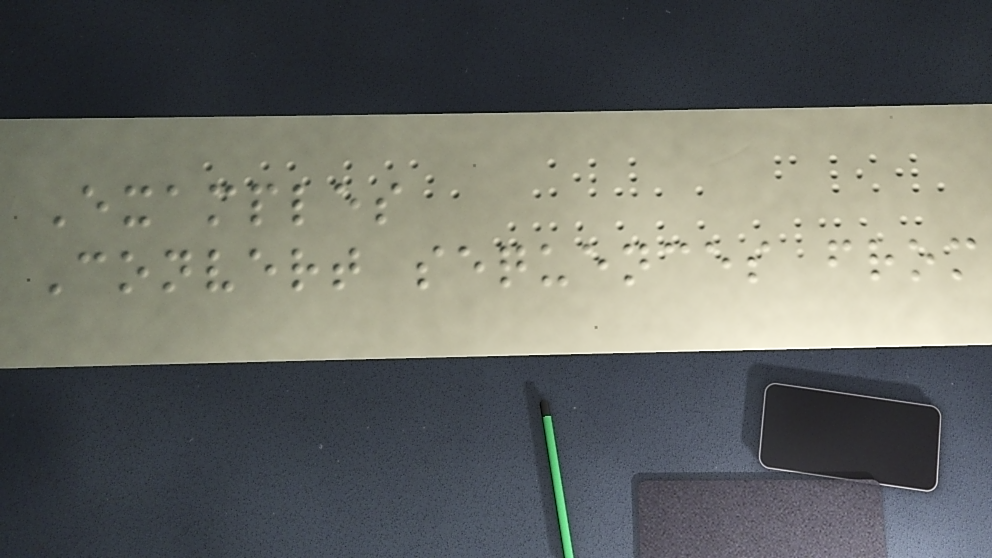Examples
Convert sequences from
